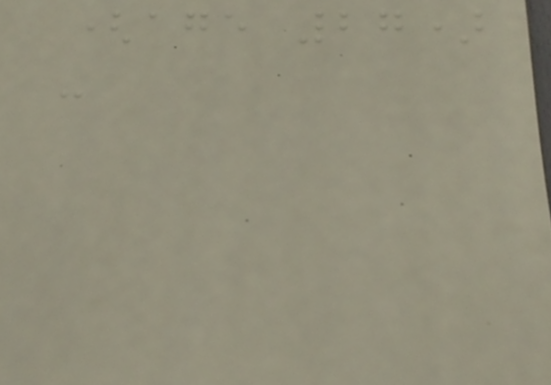(age 27)
-
